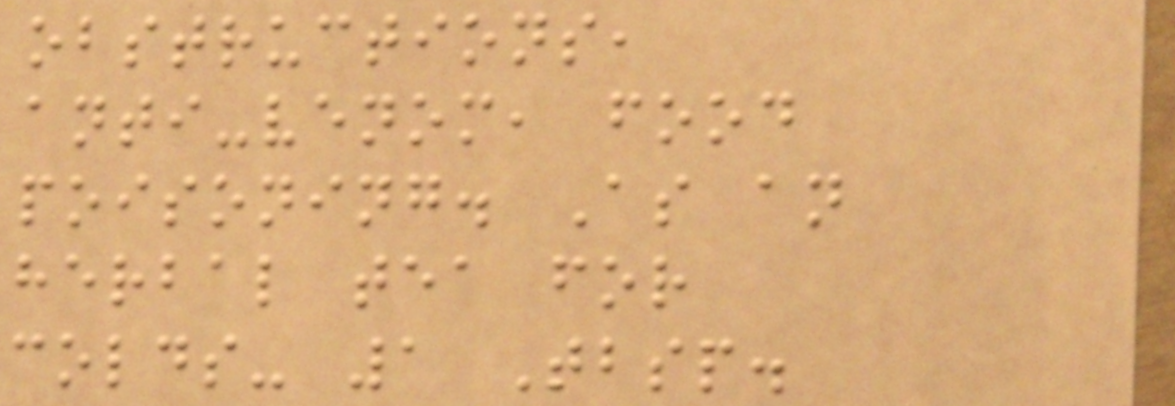obstructions,
anti-venom, food
poisoning. As an
herbal tea for
colds- 1 Tbsp.
